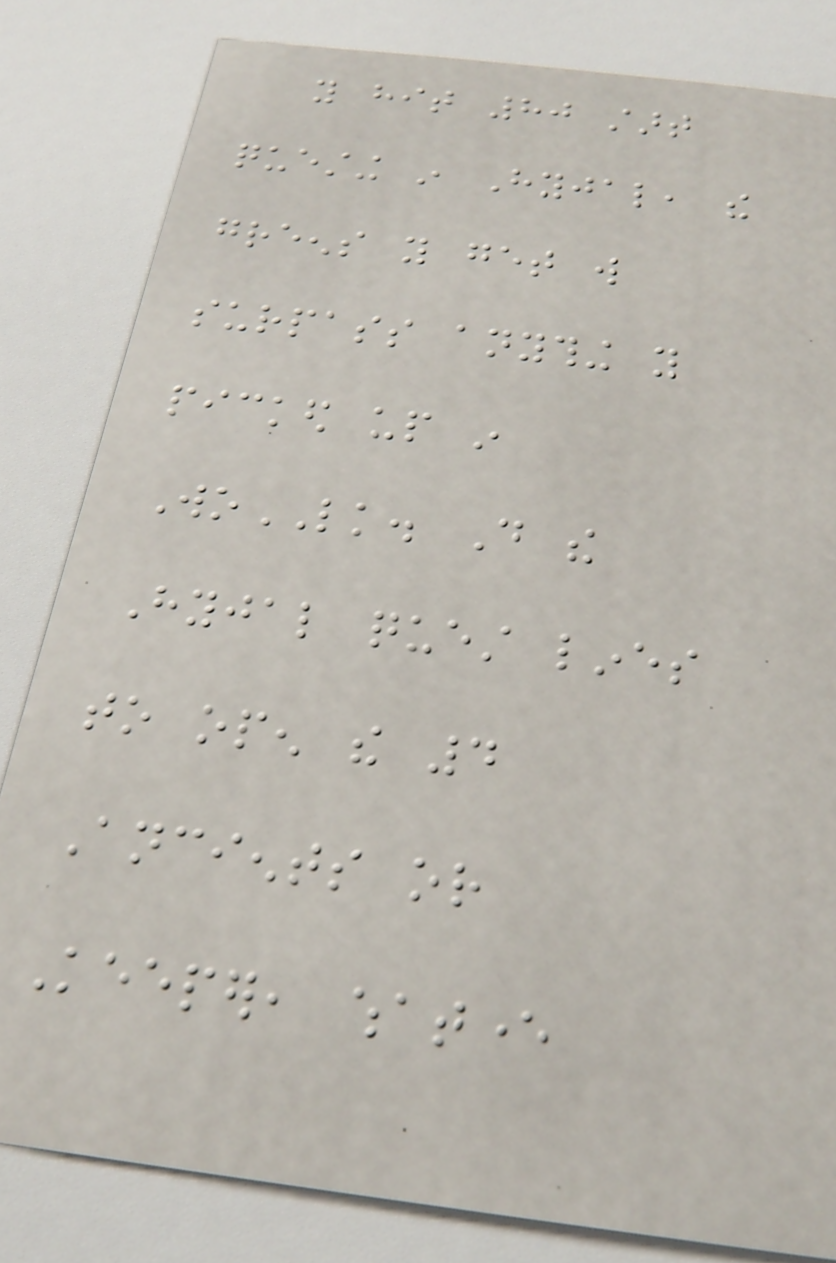you hit 80 start
questing in Hyjal, the
greens you get will
surpass anything you
picked up in
WoLK. Do the
Hyjal quest lines
to open the 4
Ancients or
Keeper, whatever
